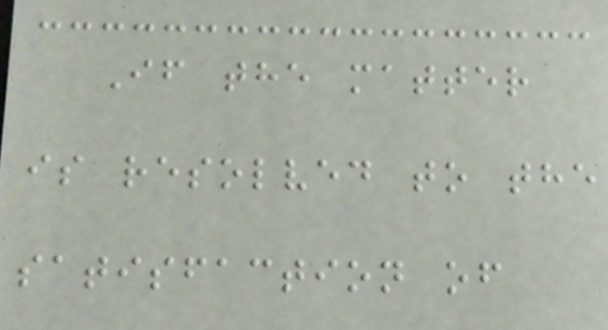If the matter
is resolved to the
satisfaction of
